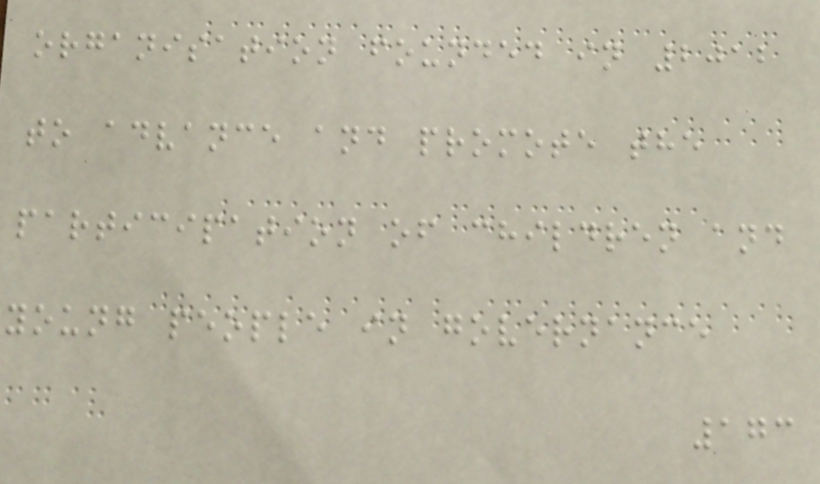organisation founded in 2012
to advance and promote the
participation of children and
young people in governance
173
